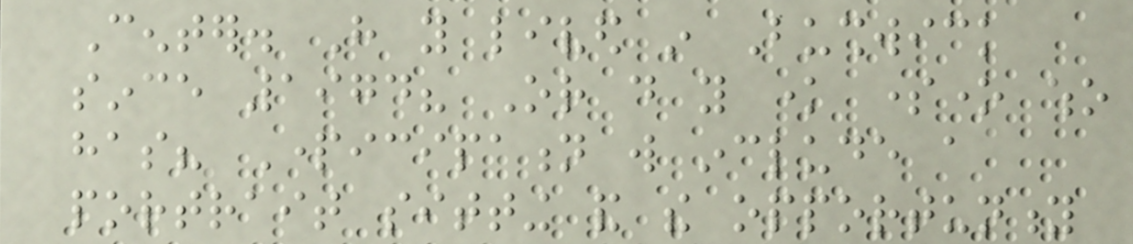Center. Have you lived in Bushwick
since 1974? Or do you know someone who
has? Participation will include a
portrait sitting and the opportunity
